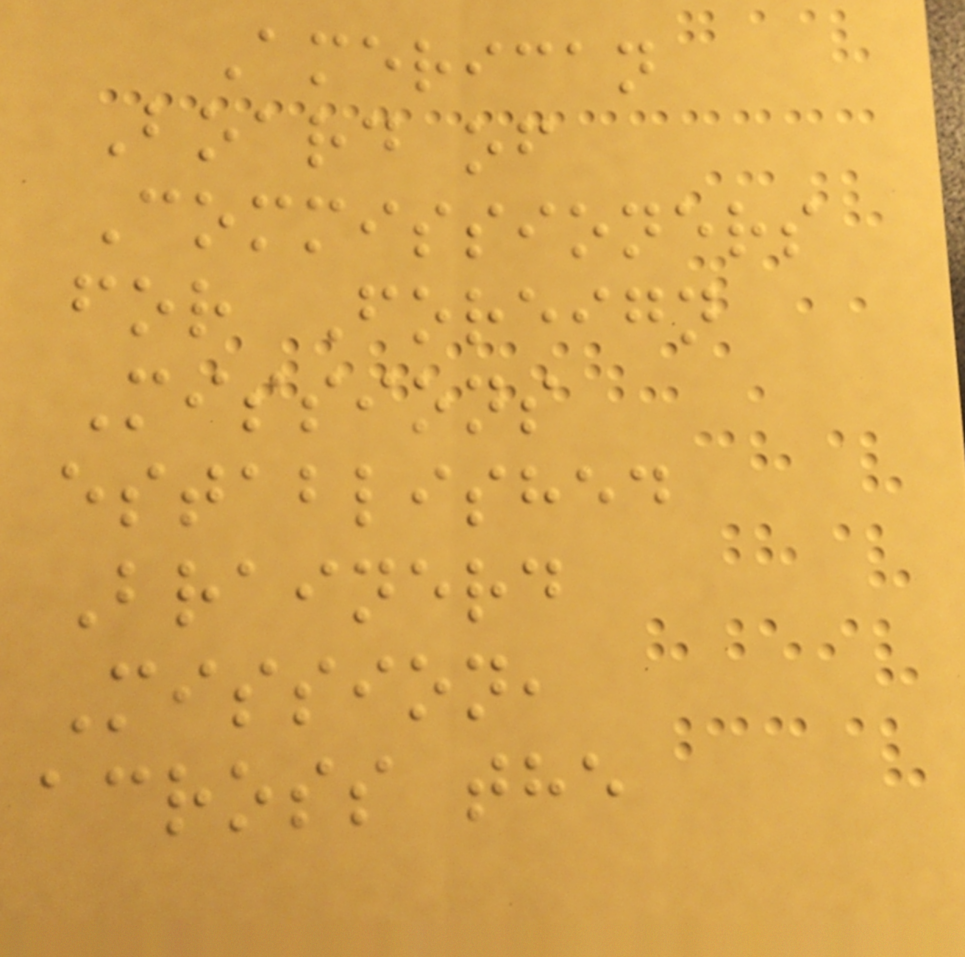American
Board of
Commissioners
for Foreign
Missions
established
Brainerd
Mission,
across the
